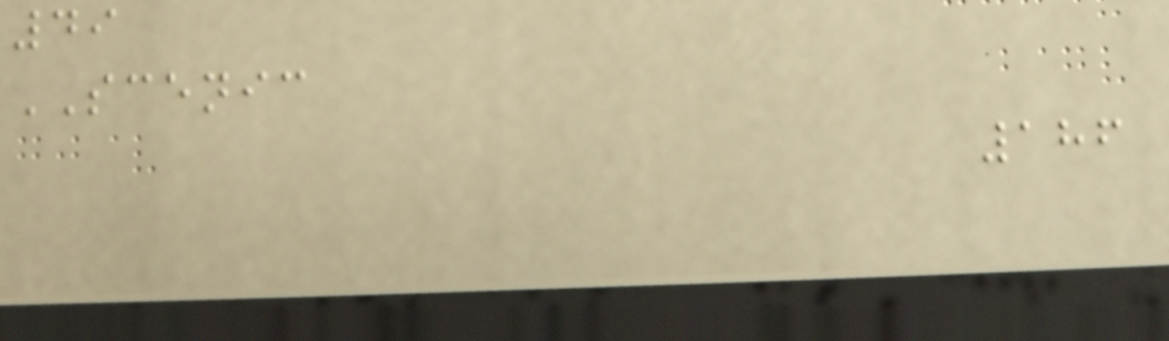49
SCENIC
186
